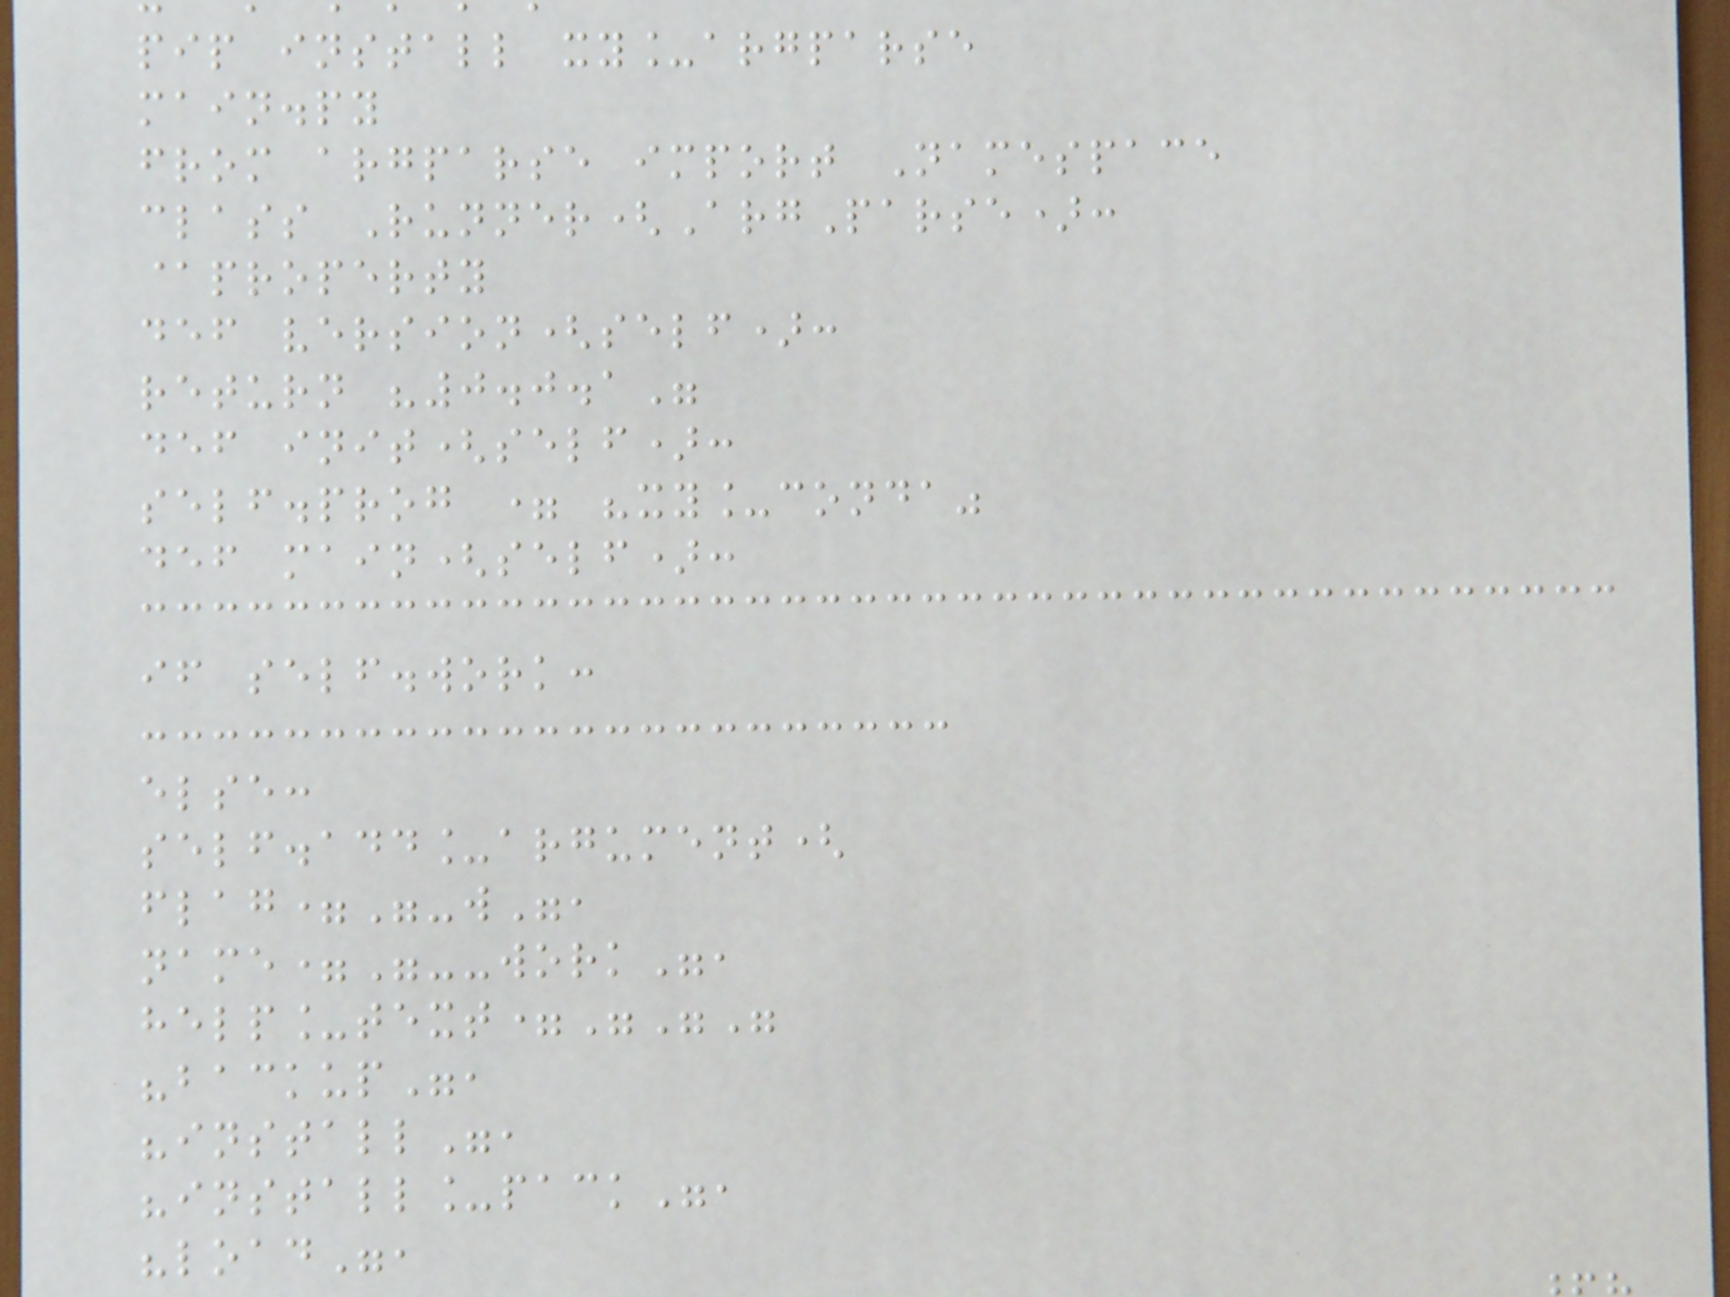pip install xy_argparse
main.py
from argparse import Namespace
class Runner(ArgParse):
@property
def version(self):
return "0.0.1"
def init(self):
self.prog = "xy_conda"
def main(self):
if self.work:
else:
self.add_argument(
flag="-w",
name="--work",
help_text="""
"backup",
"install",
"install_pack",
"load",
